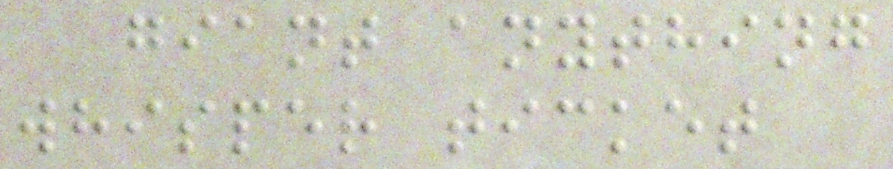giant anything
whisper ticket
